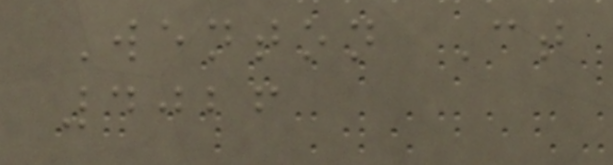Wenton Ct
4026
